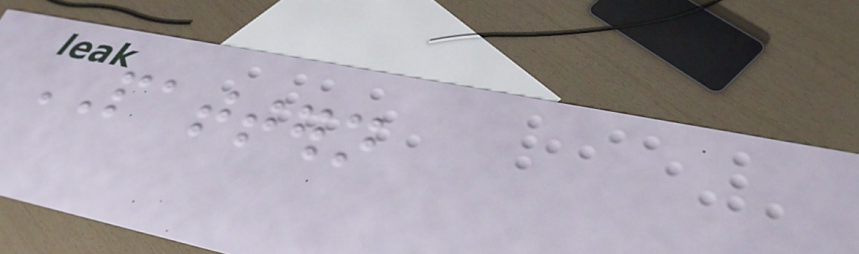PATTERN
